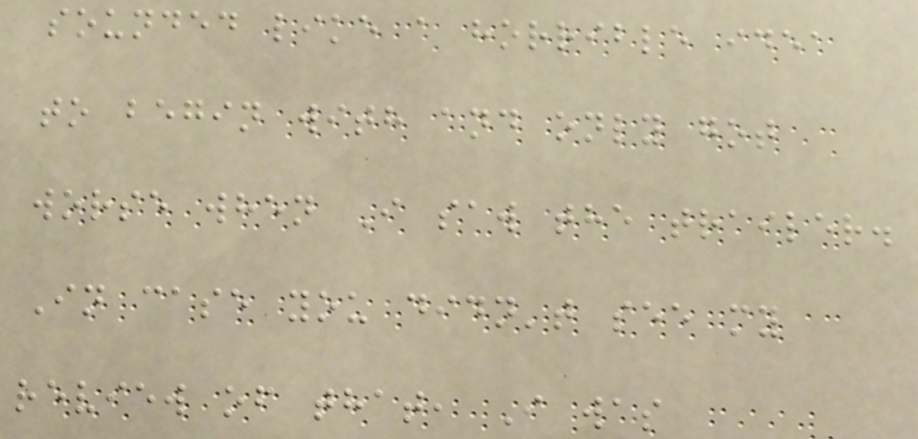sounded like a horrible idea
to begin with and only got
worse when I saw the trailer.
In case you didn't see my
review of that, I was
